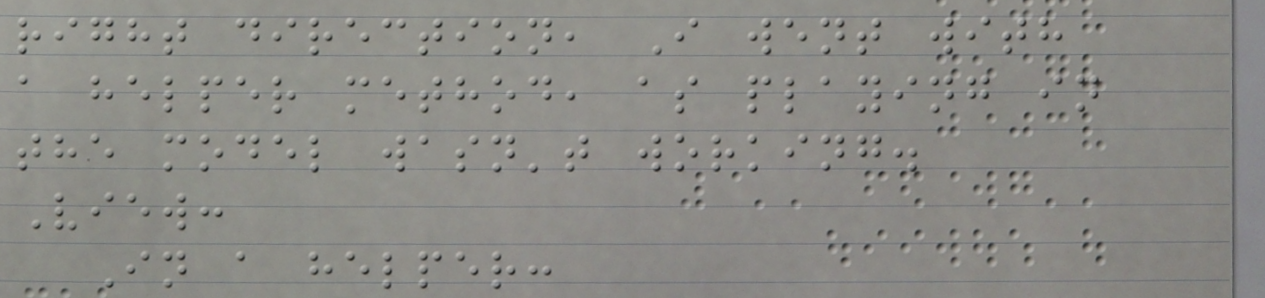right direction, I went with
a helper method, as playing in
the model wasn't working.
View:
In a helper:
